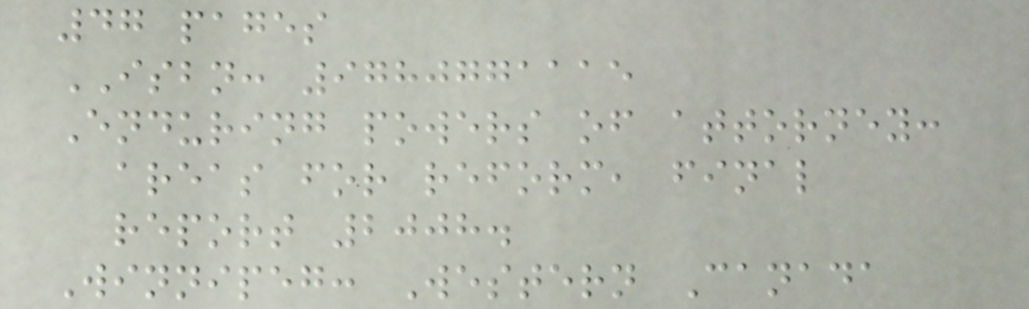47 pages
ISBN: 9780771115
Enduring powers of attorney:
areas for reform, final
report 2008.
Winnipeg: Western Canada
